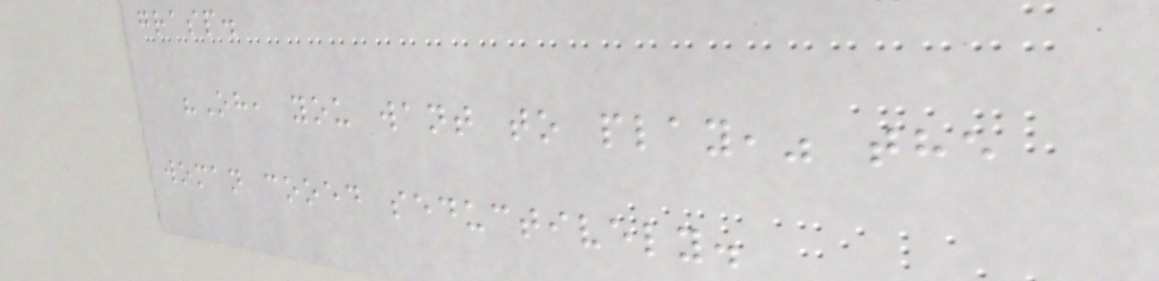grasp.
"Oh, you want to play," the
woman cooed seductively.
